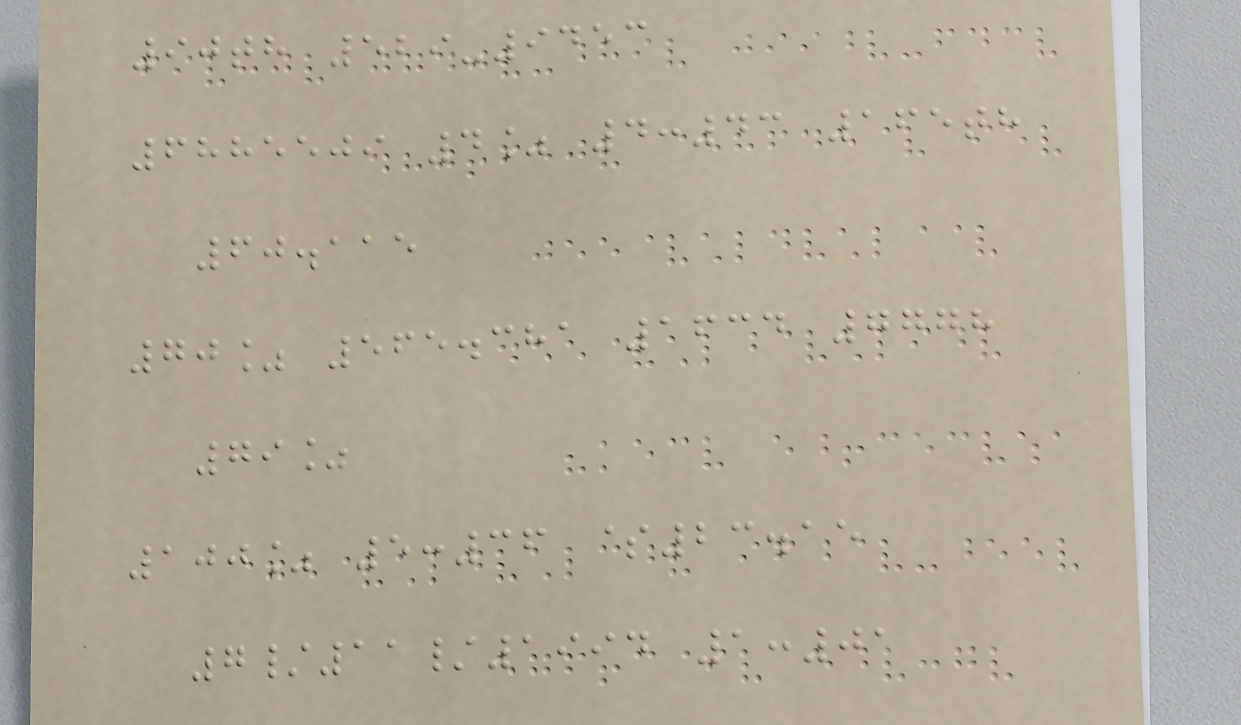90th 529-9453
6885509 4% 4:43 165th
60.115
70% 565.381 1634 7778
79%
100% 5:36 $23.15
7/11/1994 1:01
